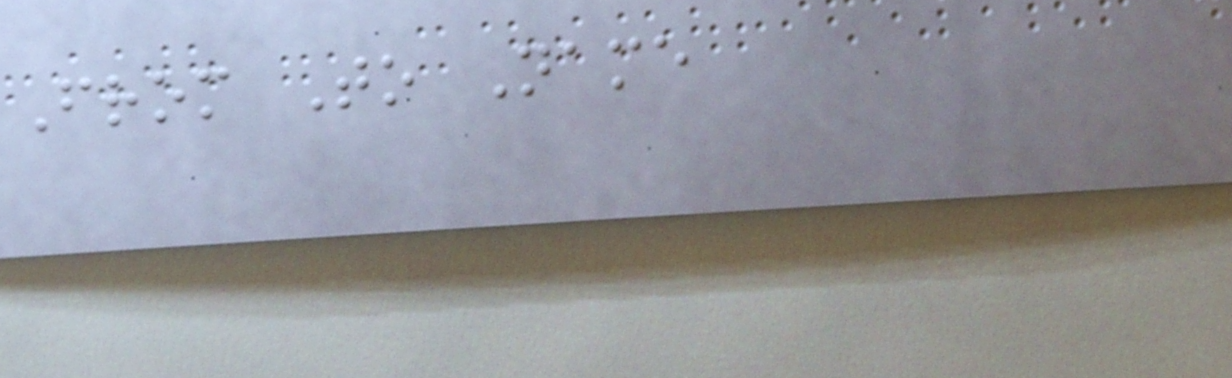From To Name
